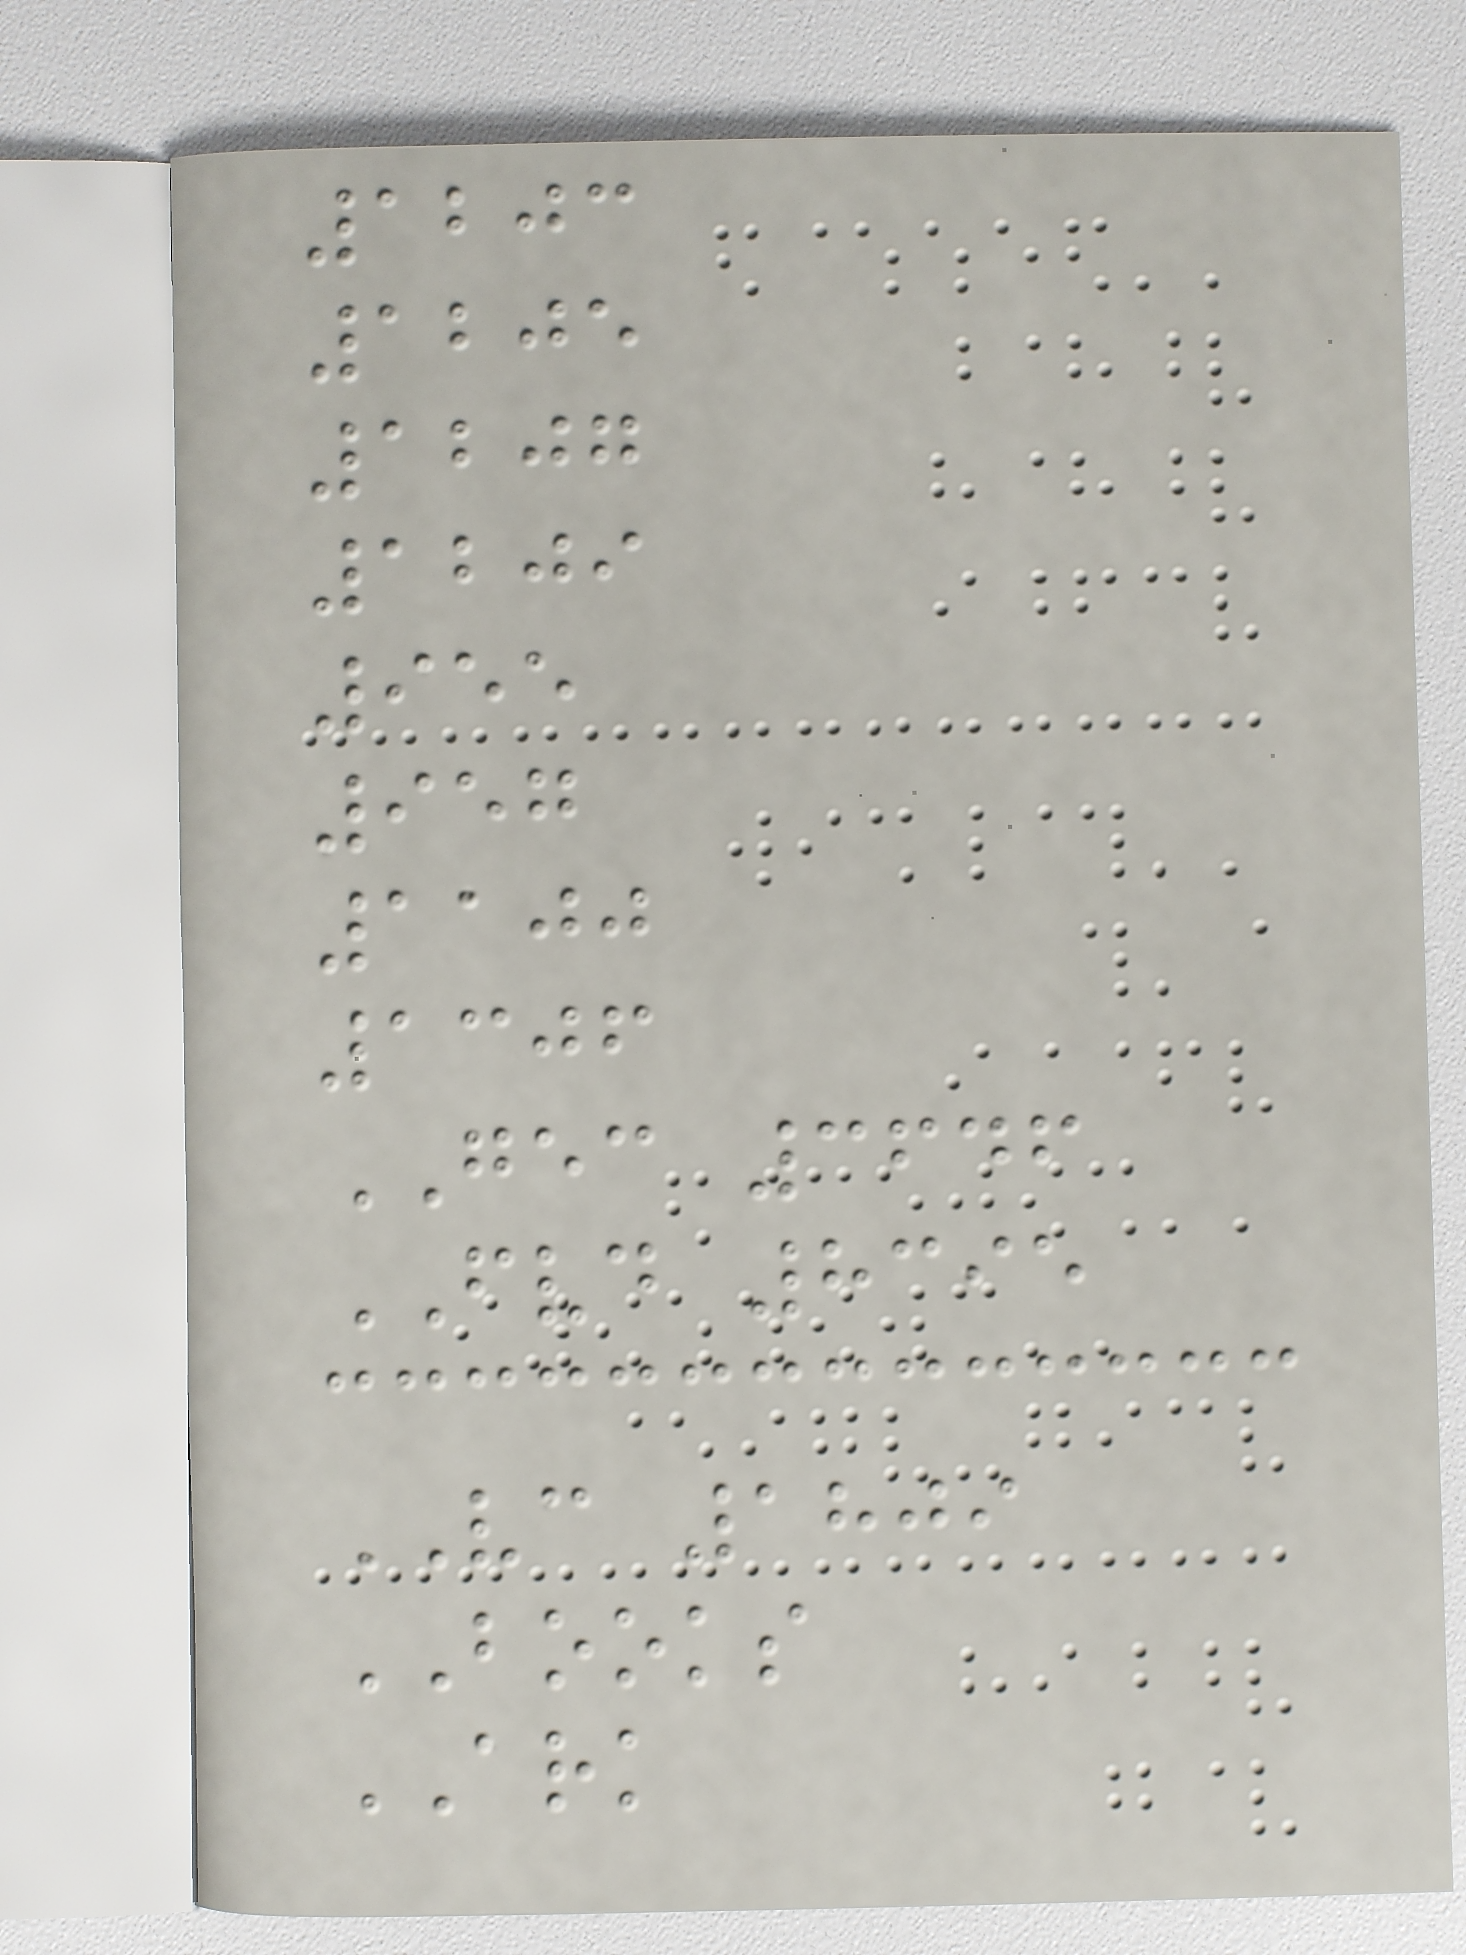1203
1205
1207
1209
955
957
1100
1306
GEC 3646
FVD 8395
VC 1809
BOOKS
ARK
